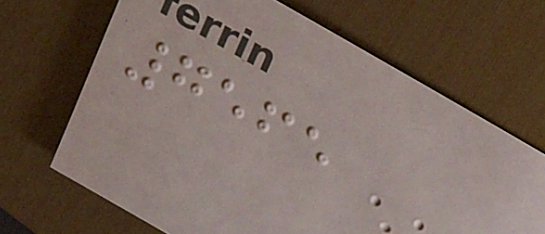7565
